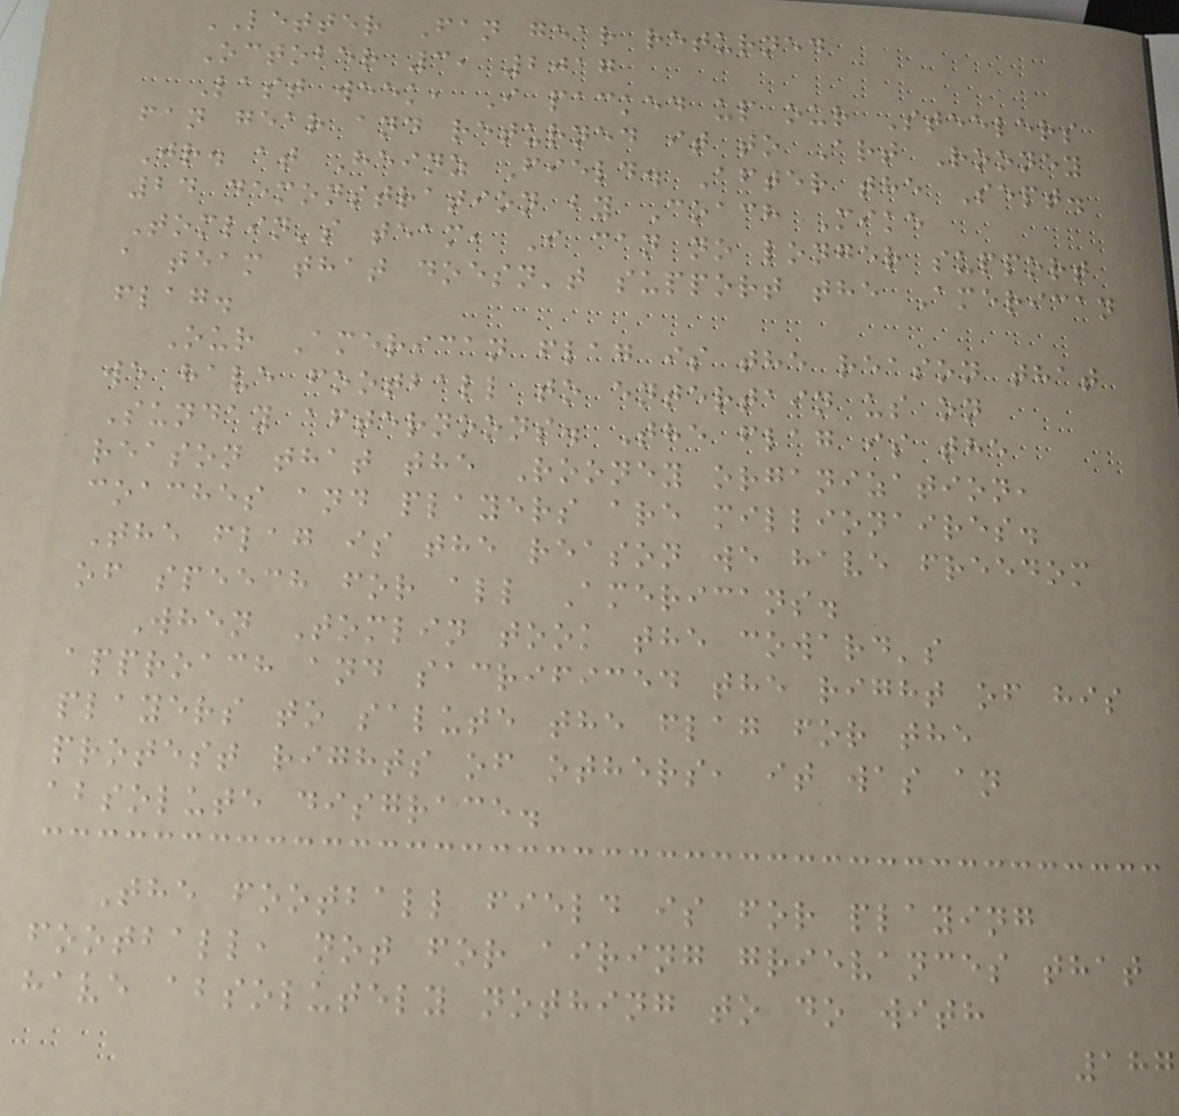LETTER Fan gear returned
October 3, 2017
Last week, I packed up our Steelers
fan gear and returned it to Art Rooney
Jr. at Heinz Field. After the Sept.
24 demonstration by Coach Mike
Tomlin's team, I can no longer support
a team that doesn't support the American
flag.
Our American flag is the reason that
we have football to entertain us on
Sunday afternoons. The flag is the
reason that the Rooney organization,
coaches and players are millionaires.
The flag is the reason we have freedom
of speech for all Americans.
When Tomlin took the coward's
approach and sacrificed the right of his
players to salute the flag for the
protest rights of others, it was an
absolute disgrace.
The football field is for playing
football, not for airing grievances that
have absolutely nothing to do with
187
